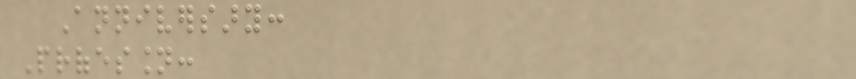Anniversary:
Profession:
